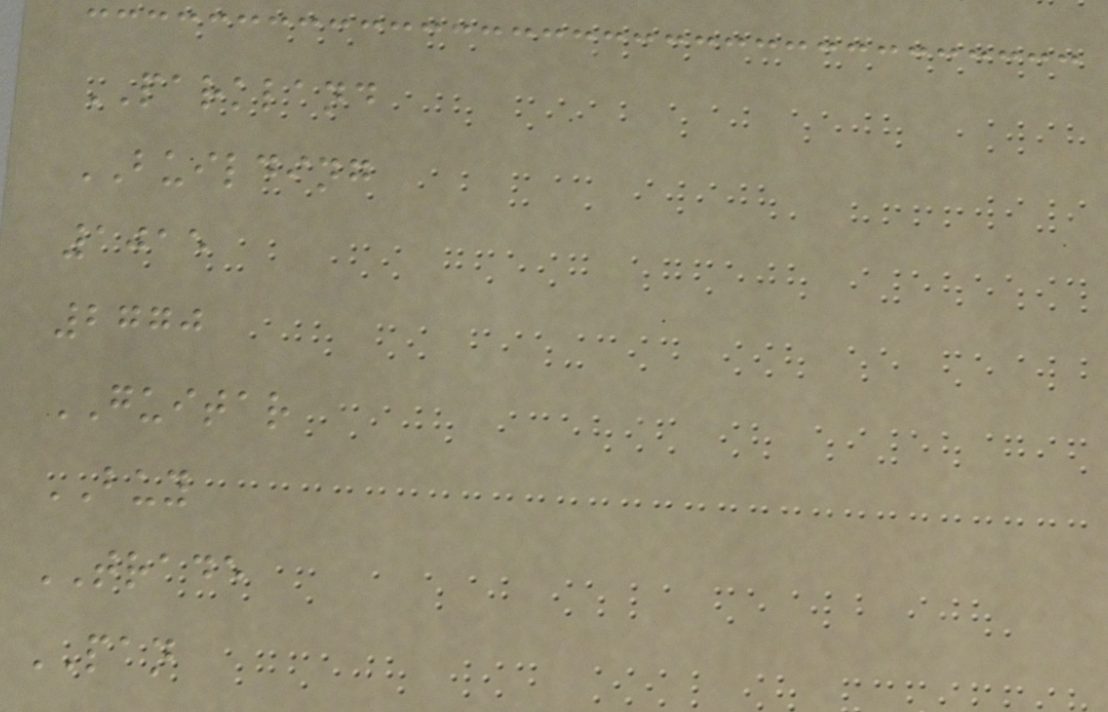PARKLAND
BUILDING
1015
2770
GUITAR
BUY
TRADE
PAN
